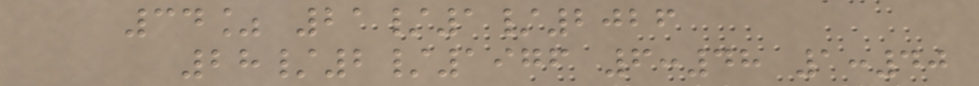34% 21/1/2026
28/2/1976 6:48 1:40
